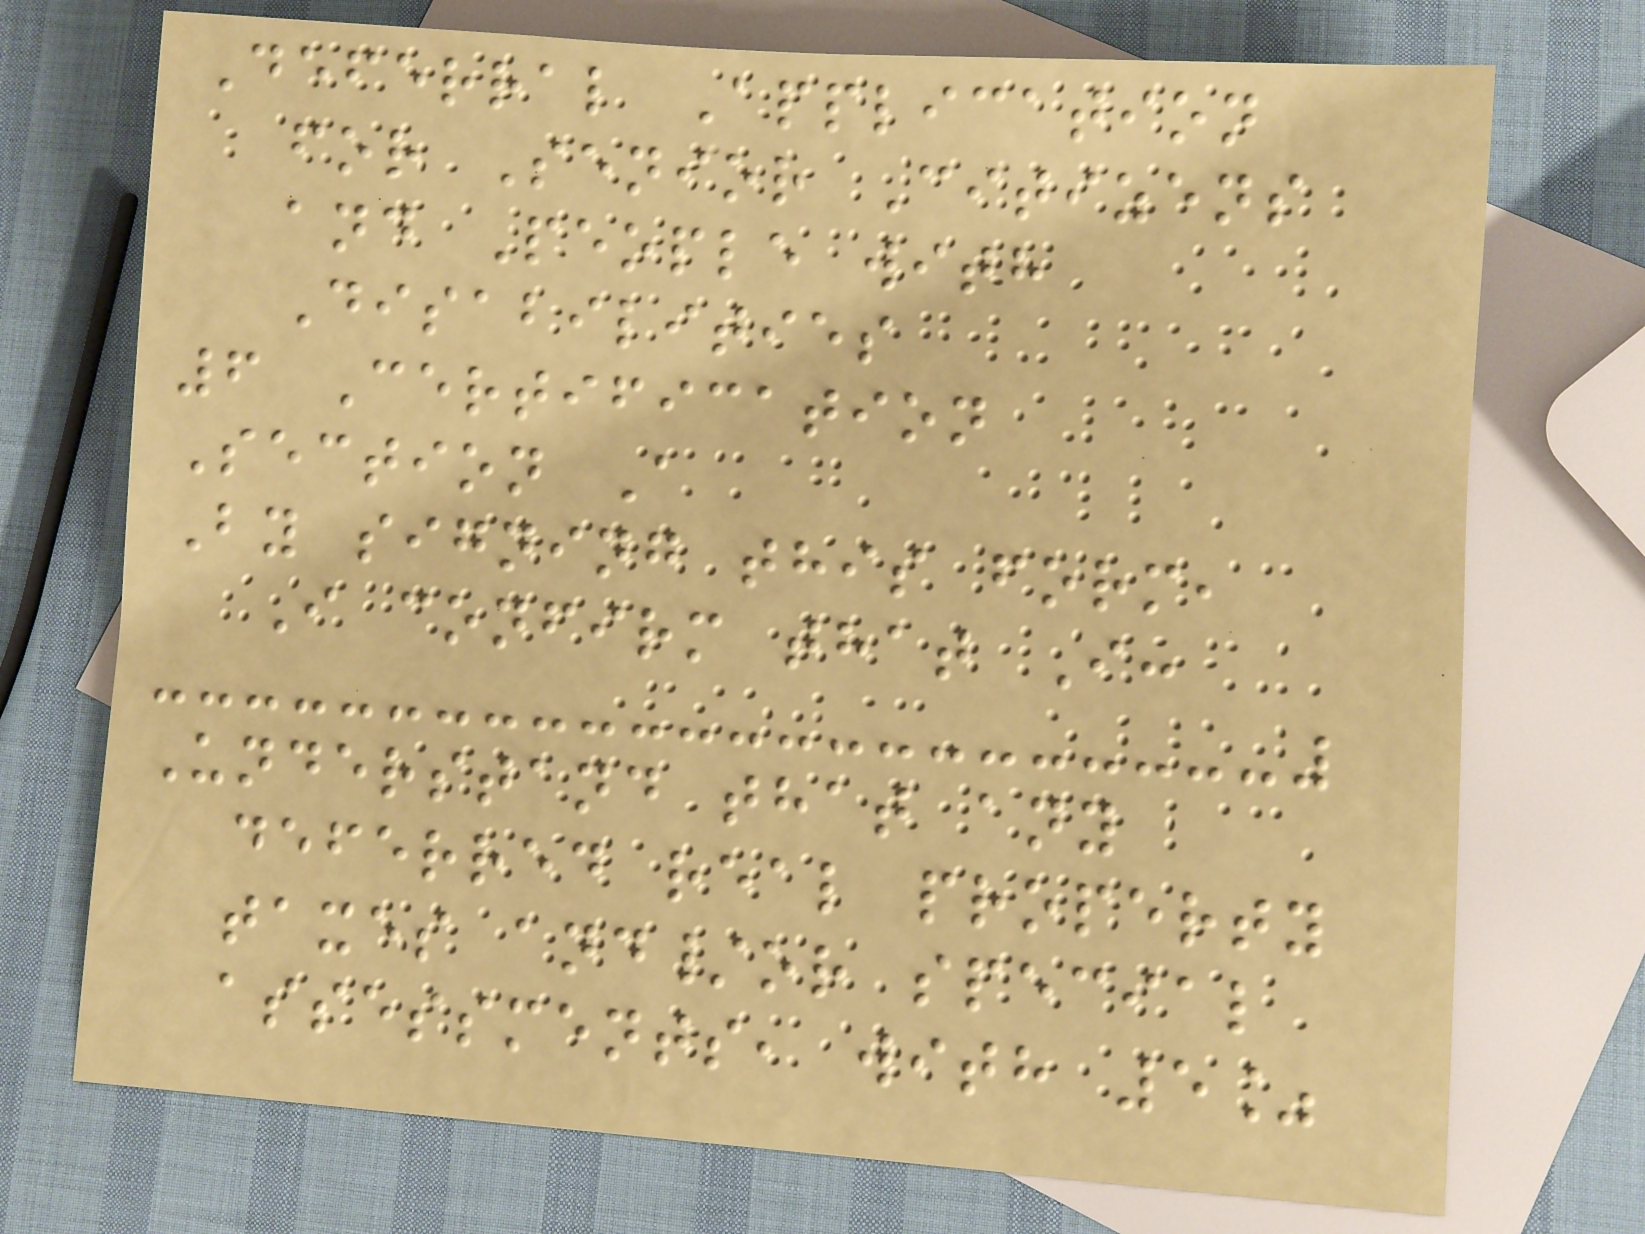Deferral Application
for Senior Citizens
and People with
Disabilities
6 Certification
Section A
By signing this form,
I confirm that I:
Understand that any
deferred real property
taxes and/or special
assessments, with 5%
